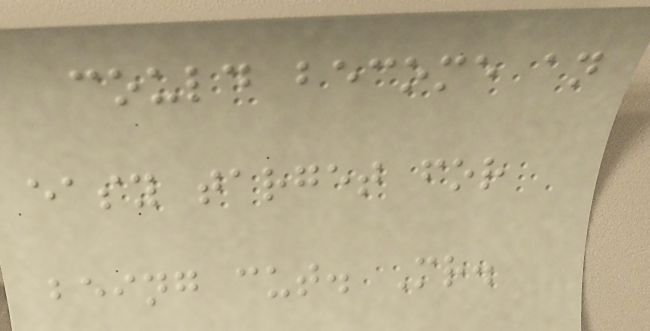could become an
easy target for
being cut. Mr.
